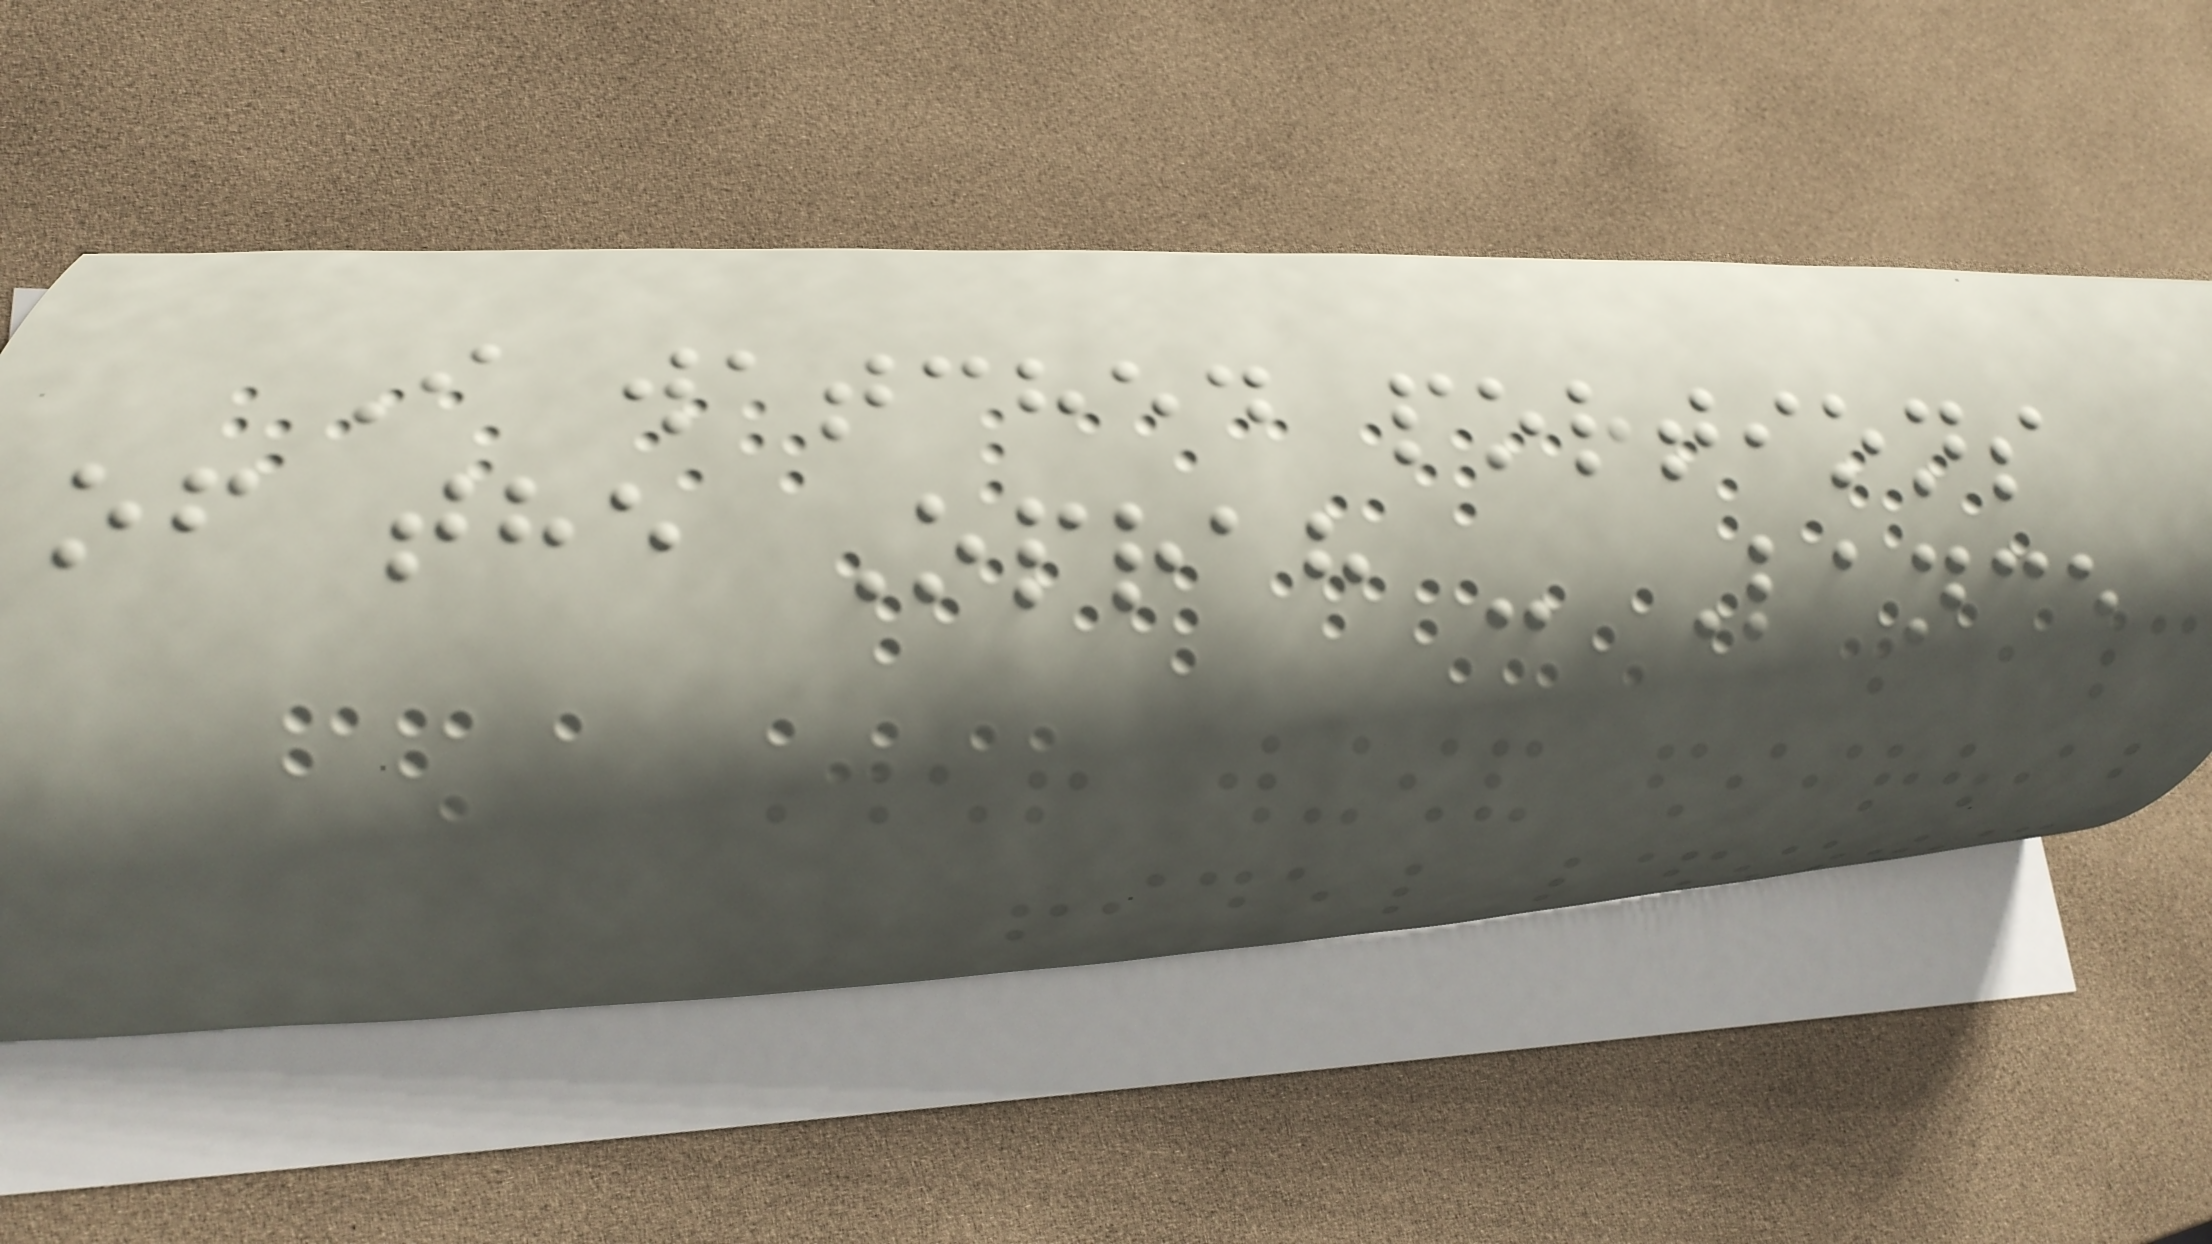I watched portions
of the Oprah - Lance
